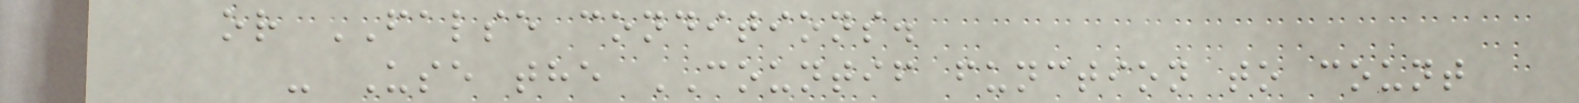or FALSE conditions.
- Use the COUNTIF function to count
